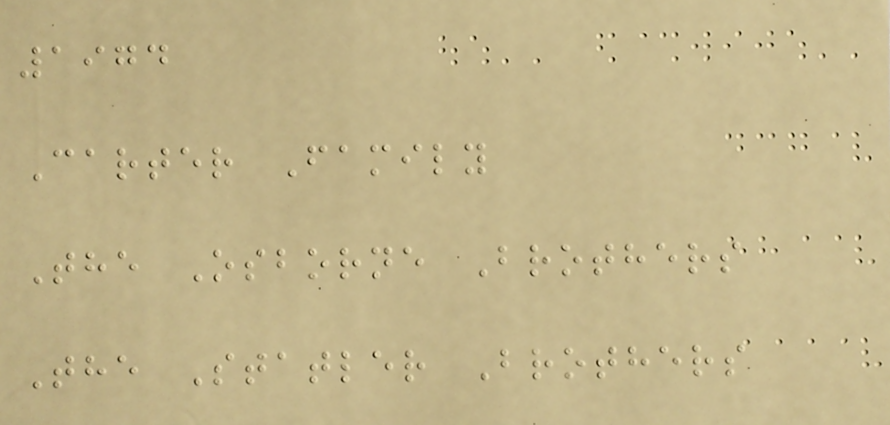1974
Carter Family
The Osborne Brothers
The Statler Brothers
